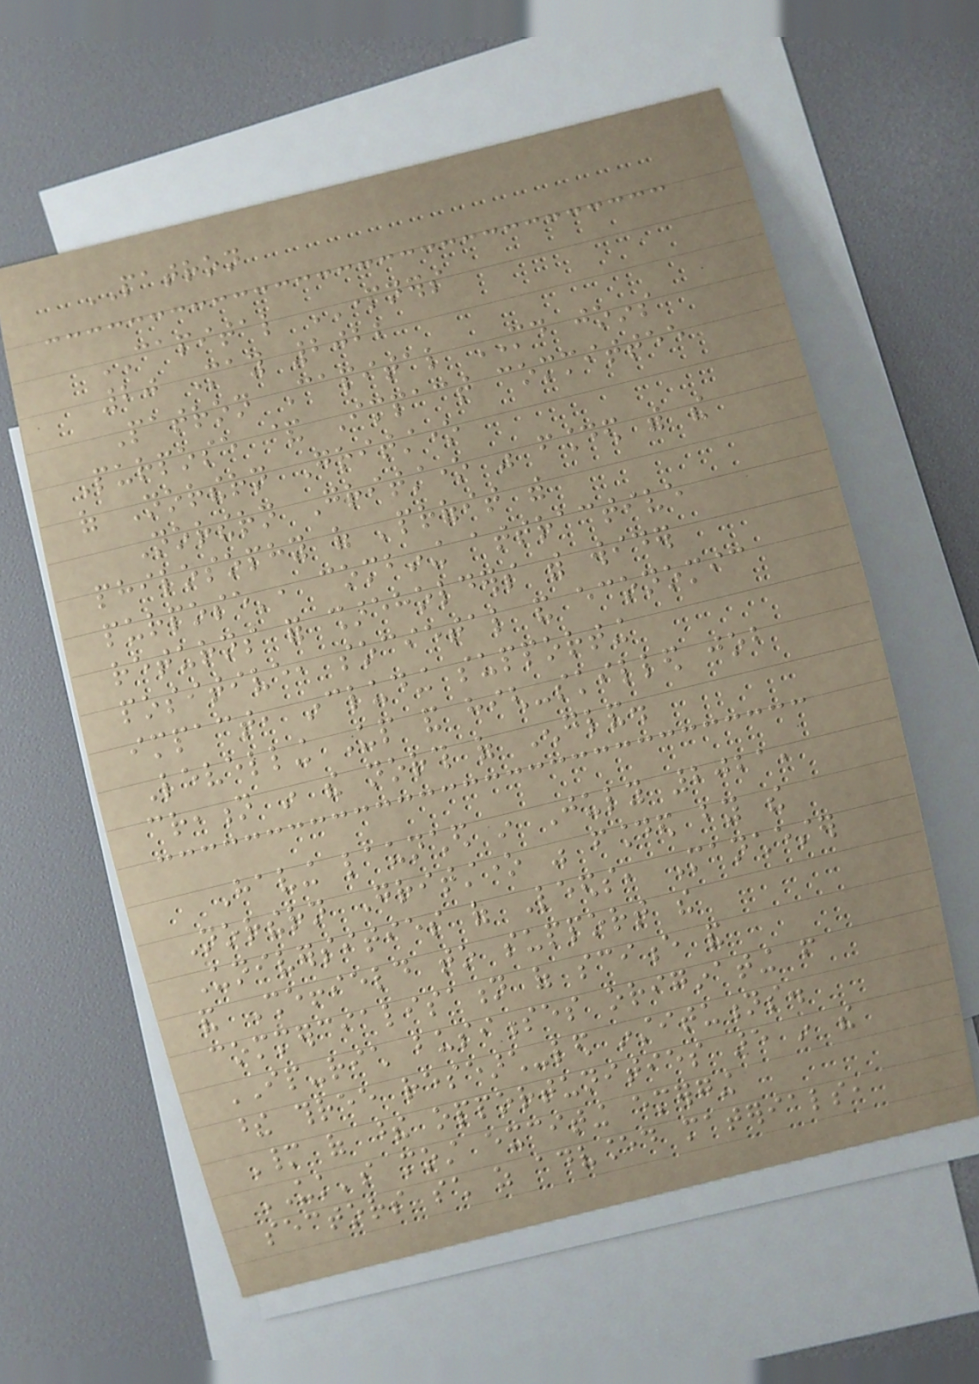PATRON
CAPITAL PARTNERS
20 May 2022
Patron Capital MD joins
Purpose & Impact committee
of Northern Gritstone
Northern Gritstone was founded with the
philosophy of 'profit with
purpose', combining attractive
returns for shareholders with wider
positive, societal and economic
impact, including supporting
Levelling Up and high-skilled job
creation in the north of England.
Having launched in July 2021,
Northern Gritstone was founded by the
Universities of Leeds, Manchester
and Sheffield to support the
commercialisation of science and
IP-rich businesses originating from
these three research-led institutions.
Many of these opportunities are in the
UK's most exciting emerging
sectors such as advanced materials,
